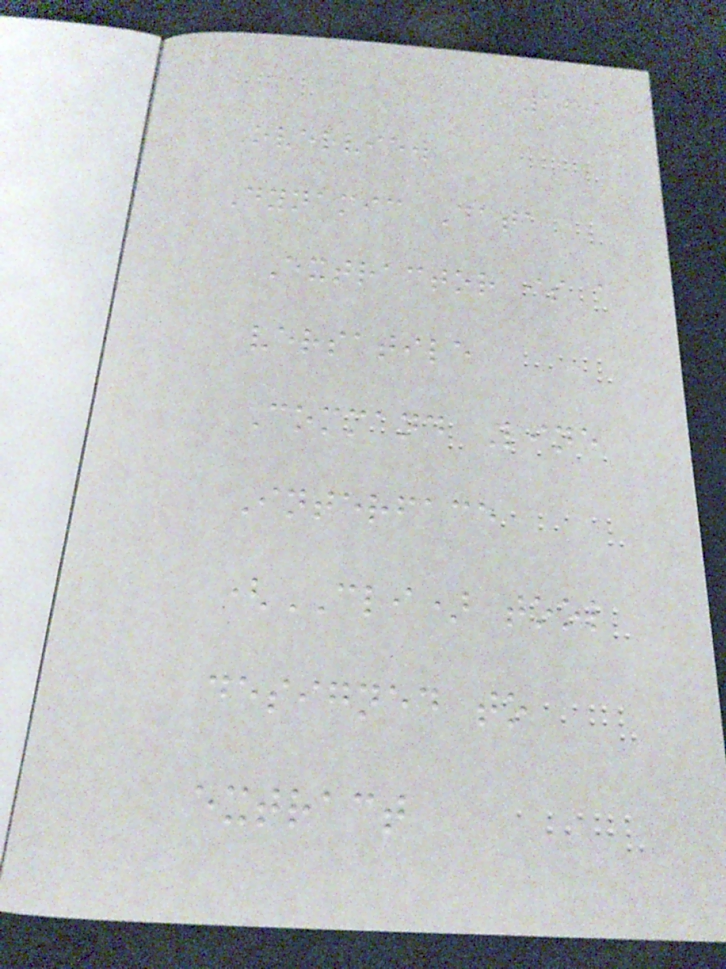169
Overview
Dynamic Data
Extractor is a
versatile
Command Line
Interface
(CLI) tool
designed to
extract
